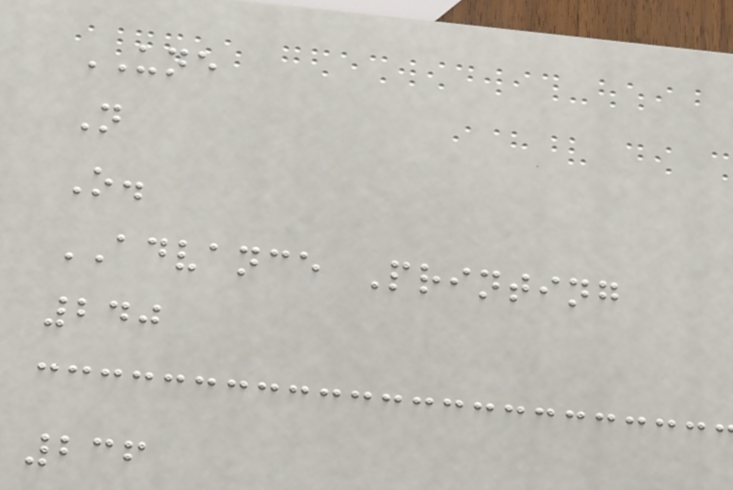UNE
N
O.
ADVANCE Printing
240
236
